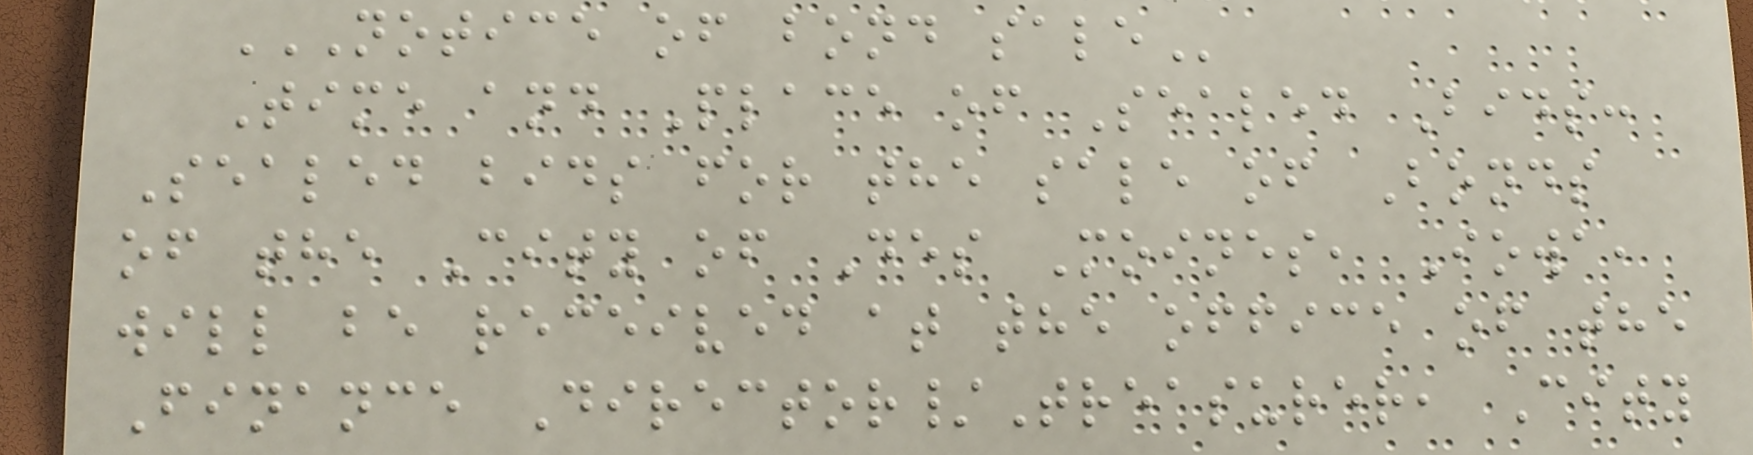NOTICE OF BOND SALE
Time and Place of Sealed Bids:
Sealed bids for the sale of Bonds
of the City of Des Moines, Iowa,
will be received at the office of the
Finance Director/Treasurer, City
